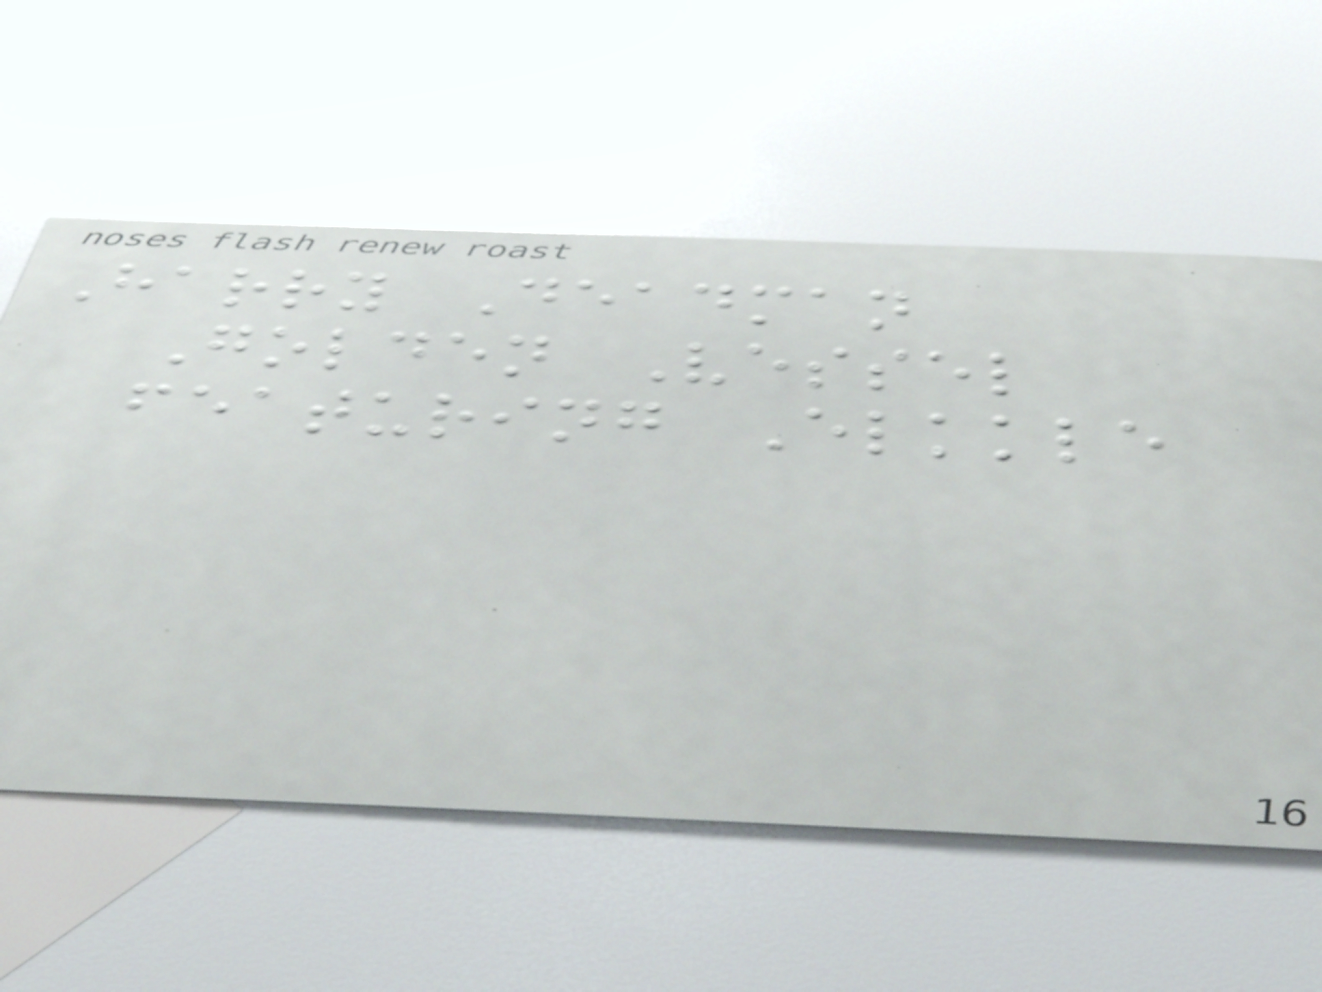Harry Deadman
Golden Vessel
featuring Elkkle
